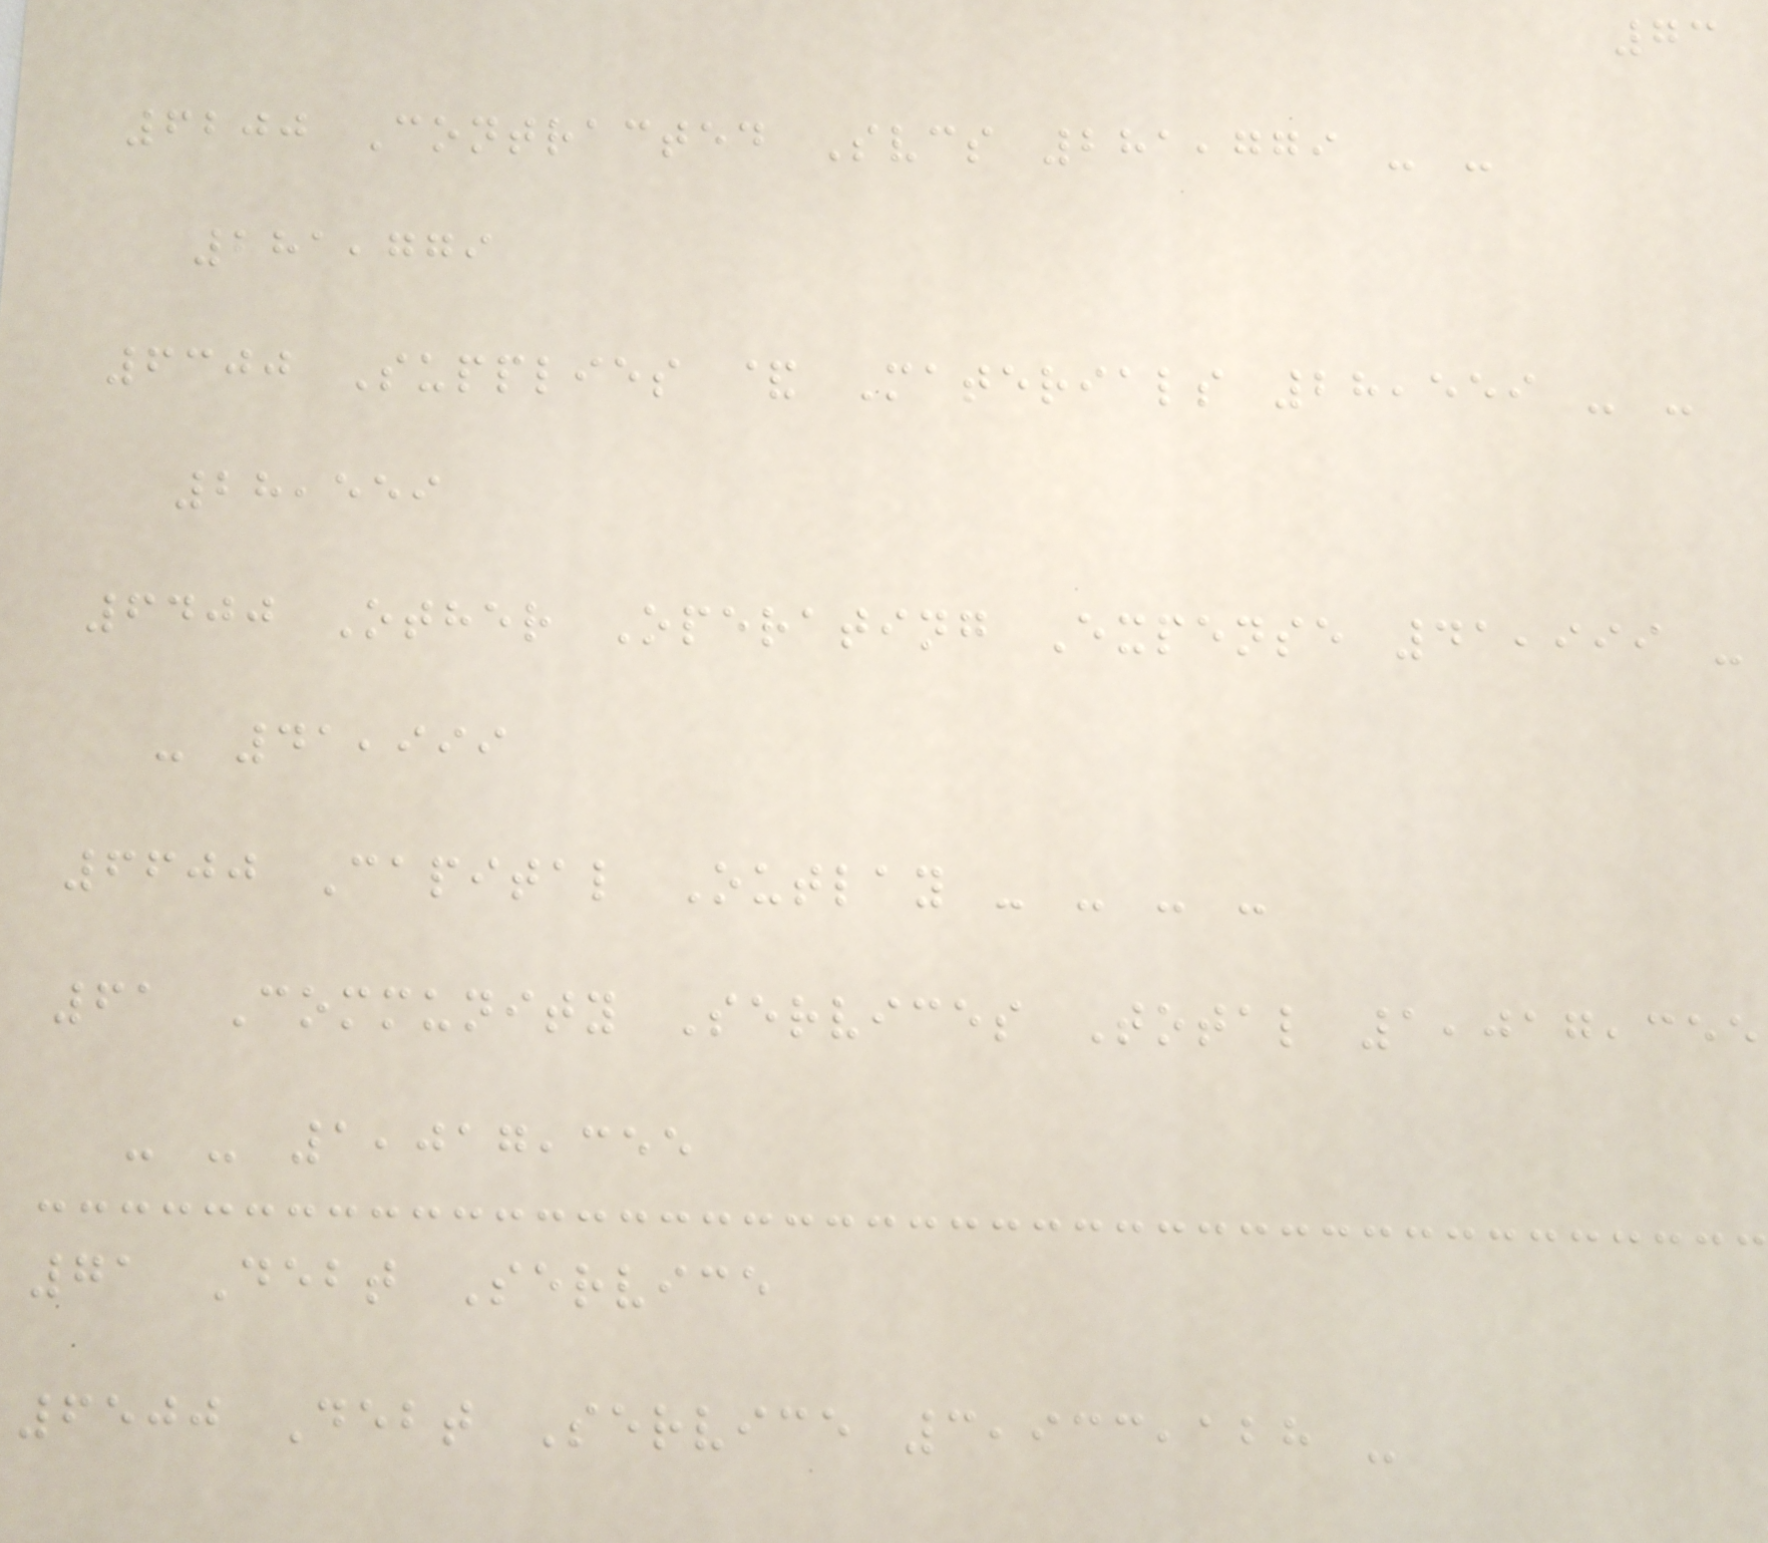73
6200 Contracted Svcs 281,779 - -
281,779
6300 Supplies & Materials 28,559 - -
28,559
6400 Other Operating Expense 41,999 -
- 41,999
6600 Capital Outlay - - - -
61 Community Services Total 1,017,355
- - 1,017,355
71 Debt Service
6500 Debt Service 3,933,128 -
